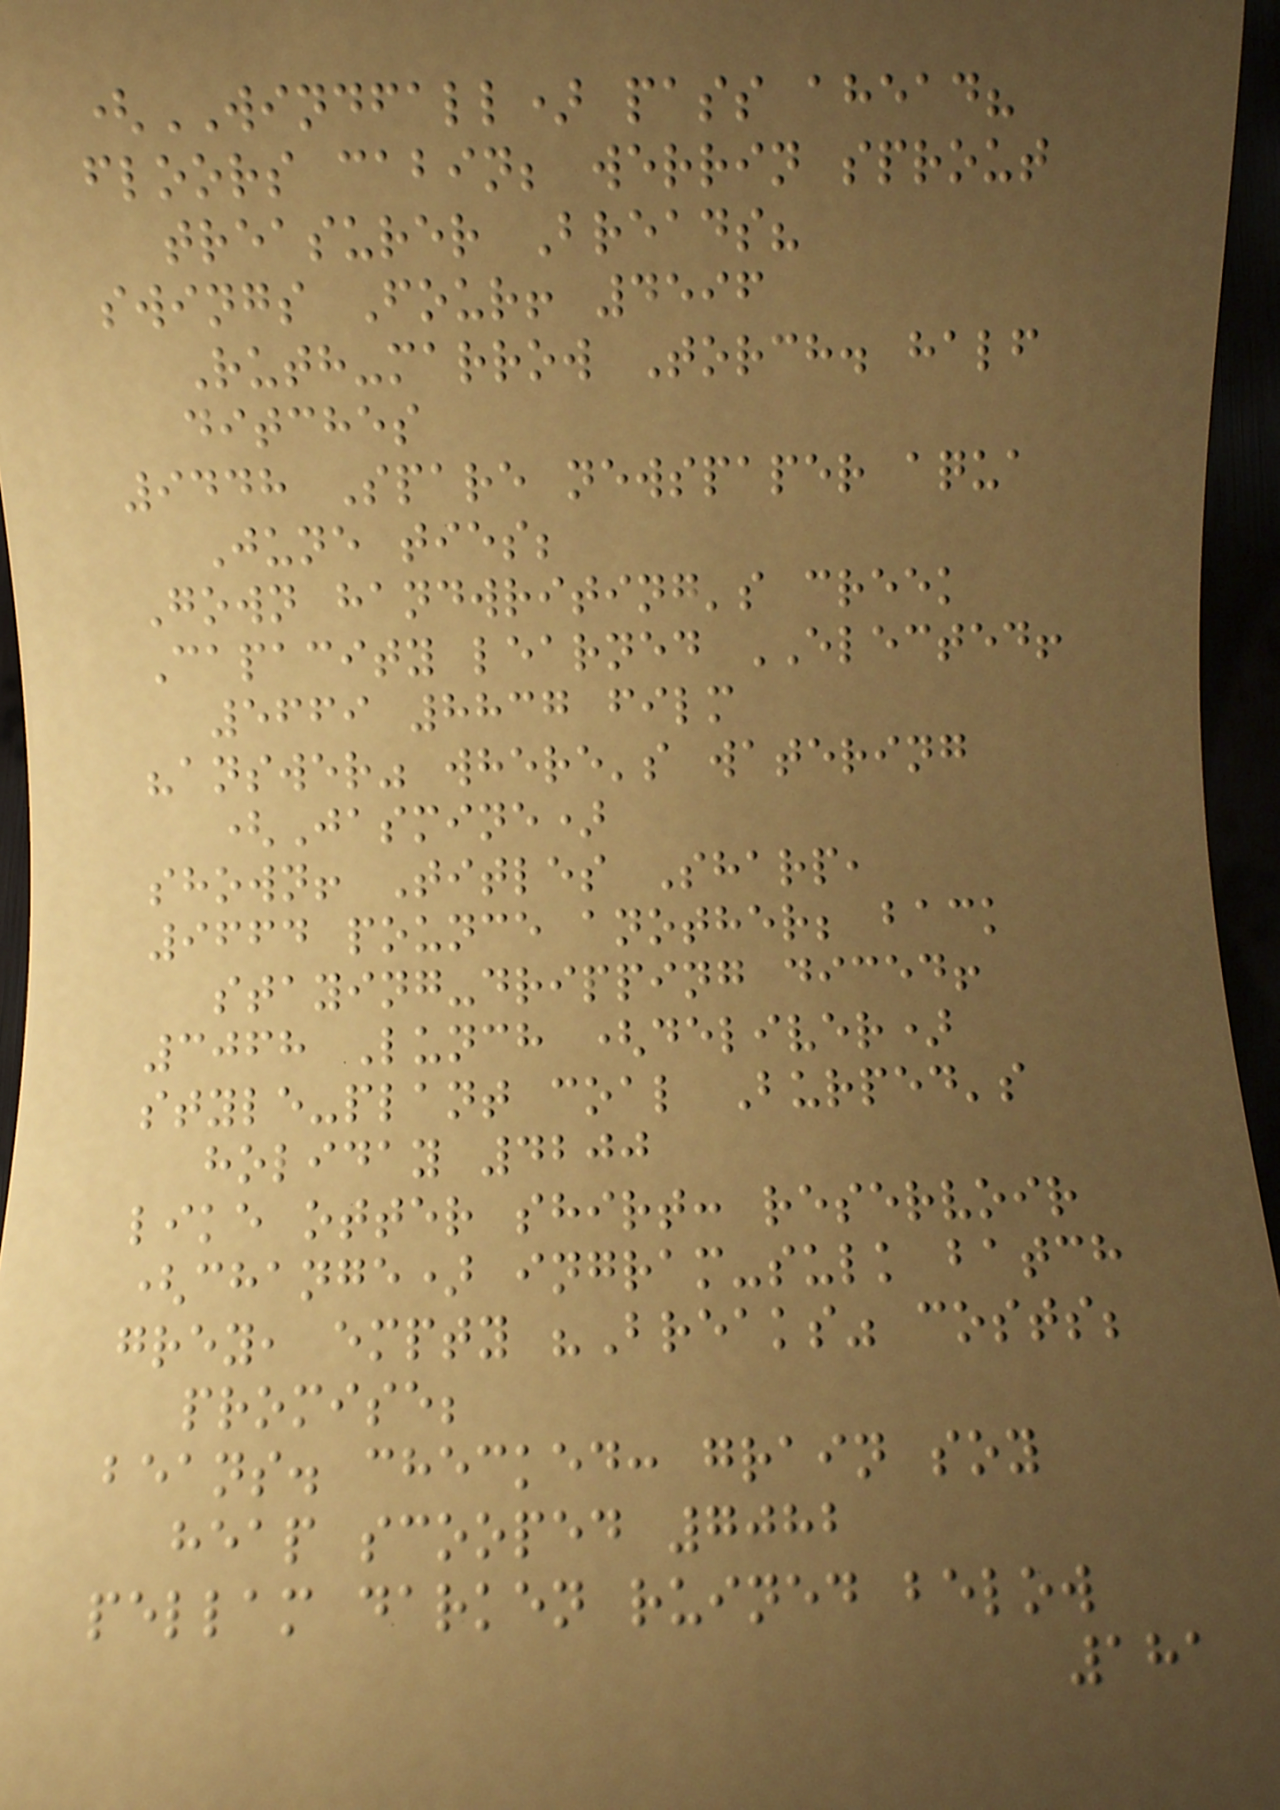(WINDFALL) pass ahead?
floors cabin; werrin sprout
treasurer Breads?
swings Four! 4596
Ruth-marrow Torch. half
ditches
9448 Spare newspaper aqua
June ties;
Gown handwriting's creek
Capacity learned ELECTED!
5669 8837 film
"answer" where's watering
(Jasmine)
shown! Titles Sharp,
9664 pounce another; back
staying-dripping diced!
3068 Lunch (deliver)
style-plant coal Burped's
holiday 4200
like otter shirt: reservoir
(change) ingram-sulk batch
grey, empty "Breaks" costs;
promise;
beans. checked: grain soy
heap scooped 7082
pellam darken ruined below
181
